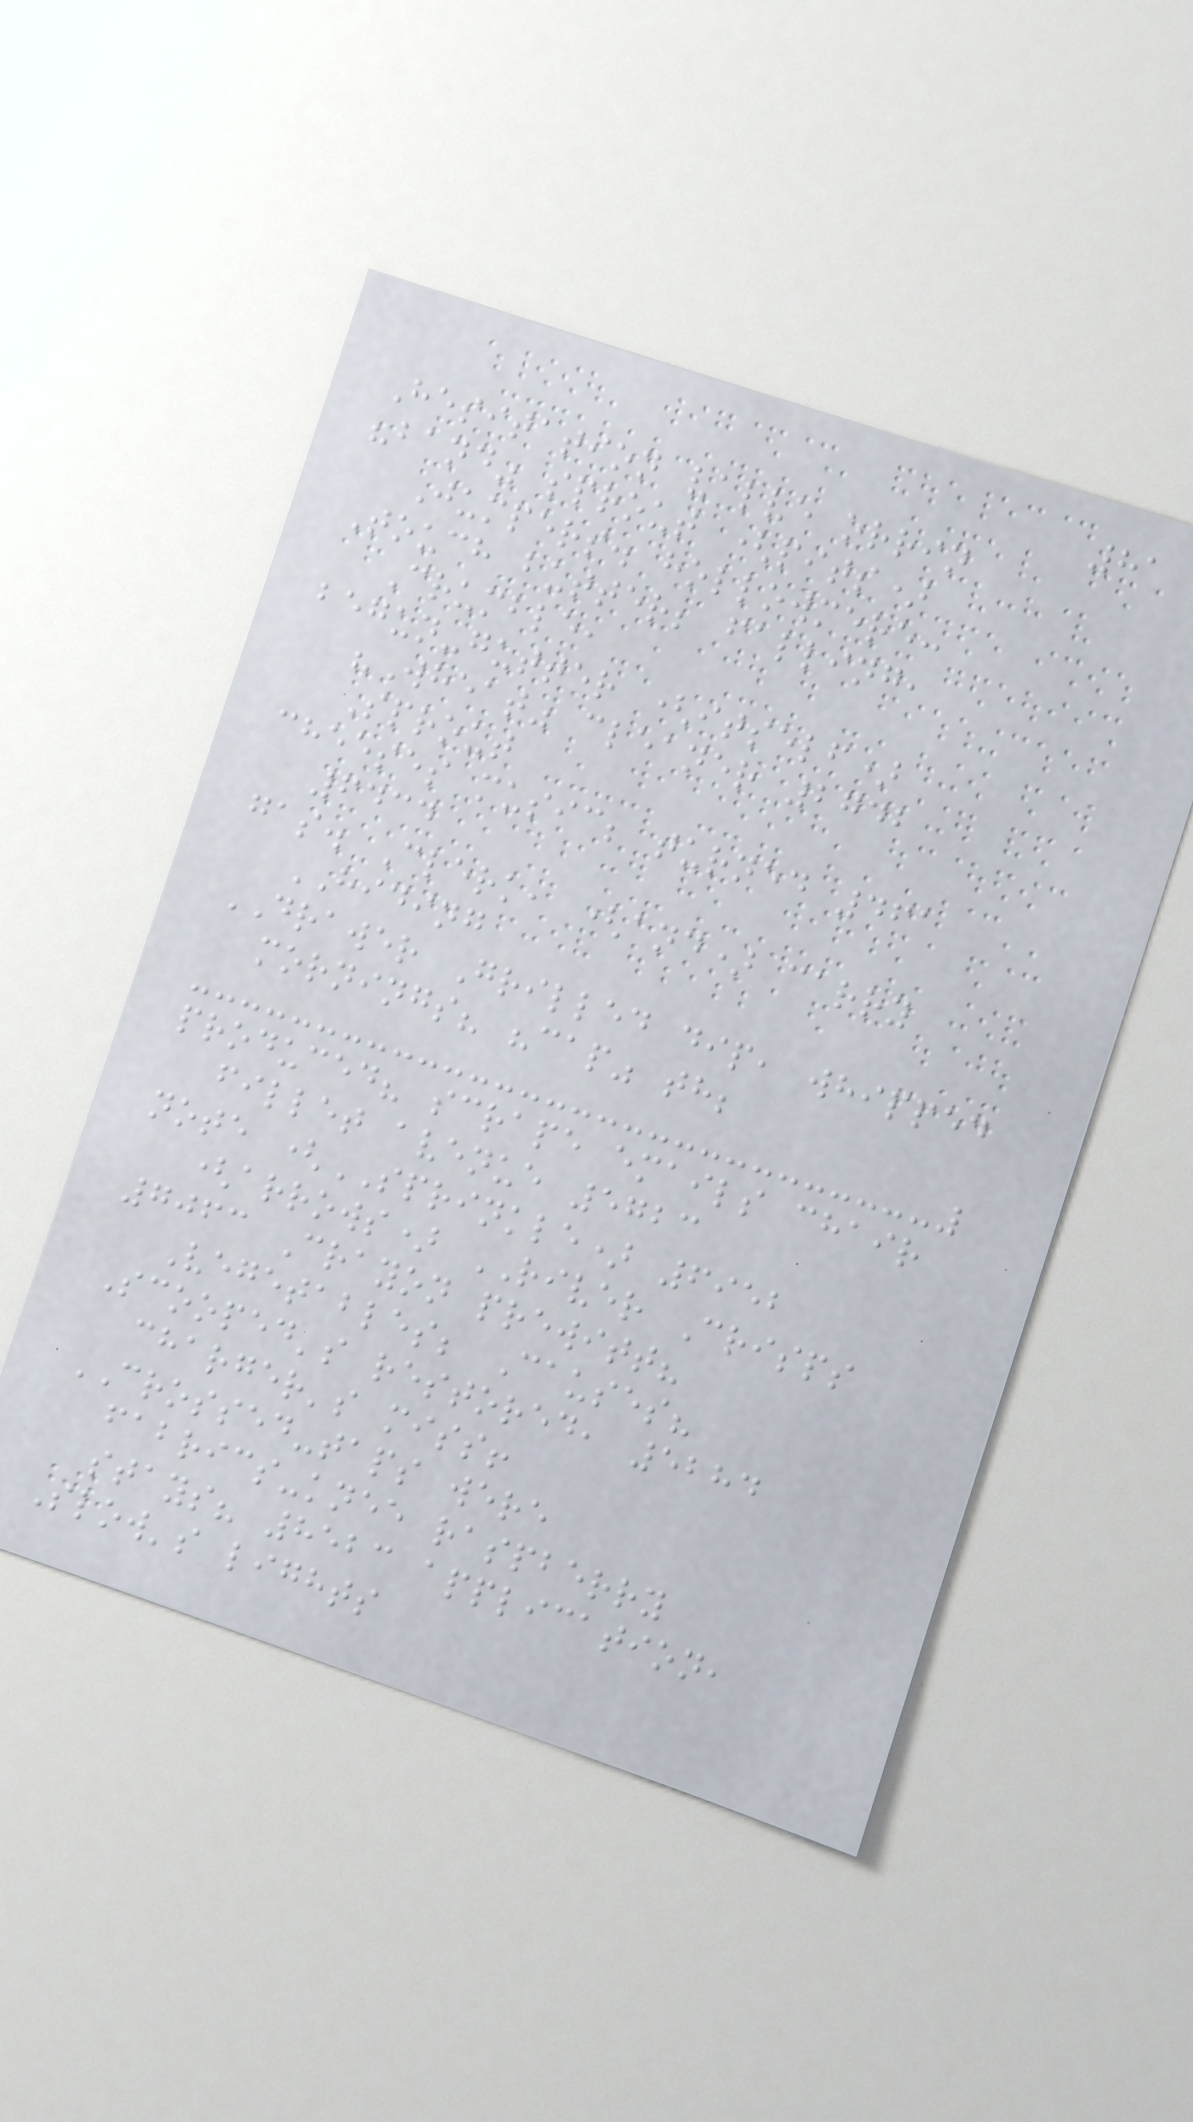81
Hesitation valve orrin
"band" sprout (pits)
Jumpers. hollowmere:
Touch butter; falling,
Crumble,
begun-gutter (itself)
"Wheat" cleaner 2742
Sprout
cheeses music; turned 461
6434
gas. Clerk, (and) carry
HIDING
DRAWER Grilled dip, whipped
mornings? "cap" th;
produced? scrape emails chair
fillet avenue 5723
note (SPRINKLE) 6952
(arrows) RIVER Crisps
7063 Crayon prewitt?
Vegetables; Causes?
Scooped's restored, 5284
charger's miss!
CROSSED-taps were
fabrics-knee raspberry
stays? 8523 application,
Slow's lights
